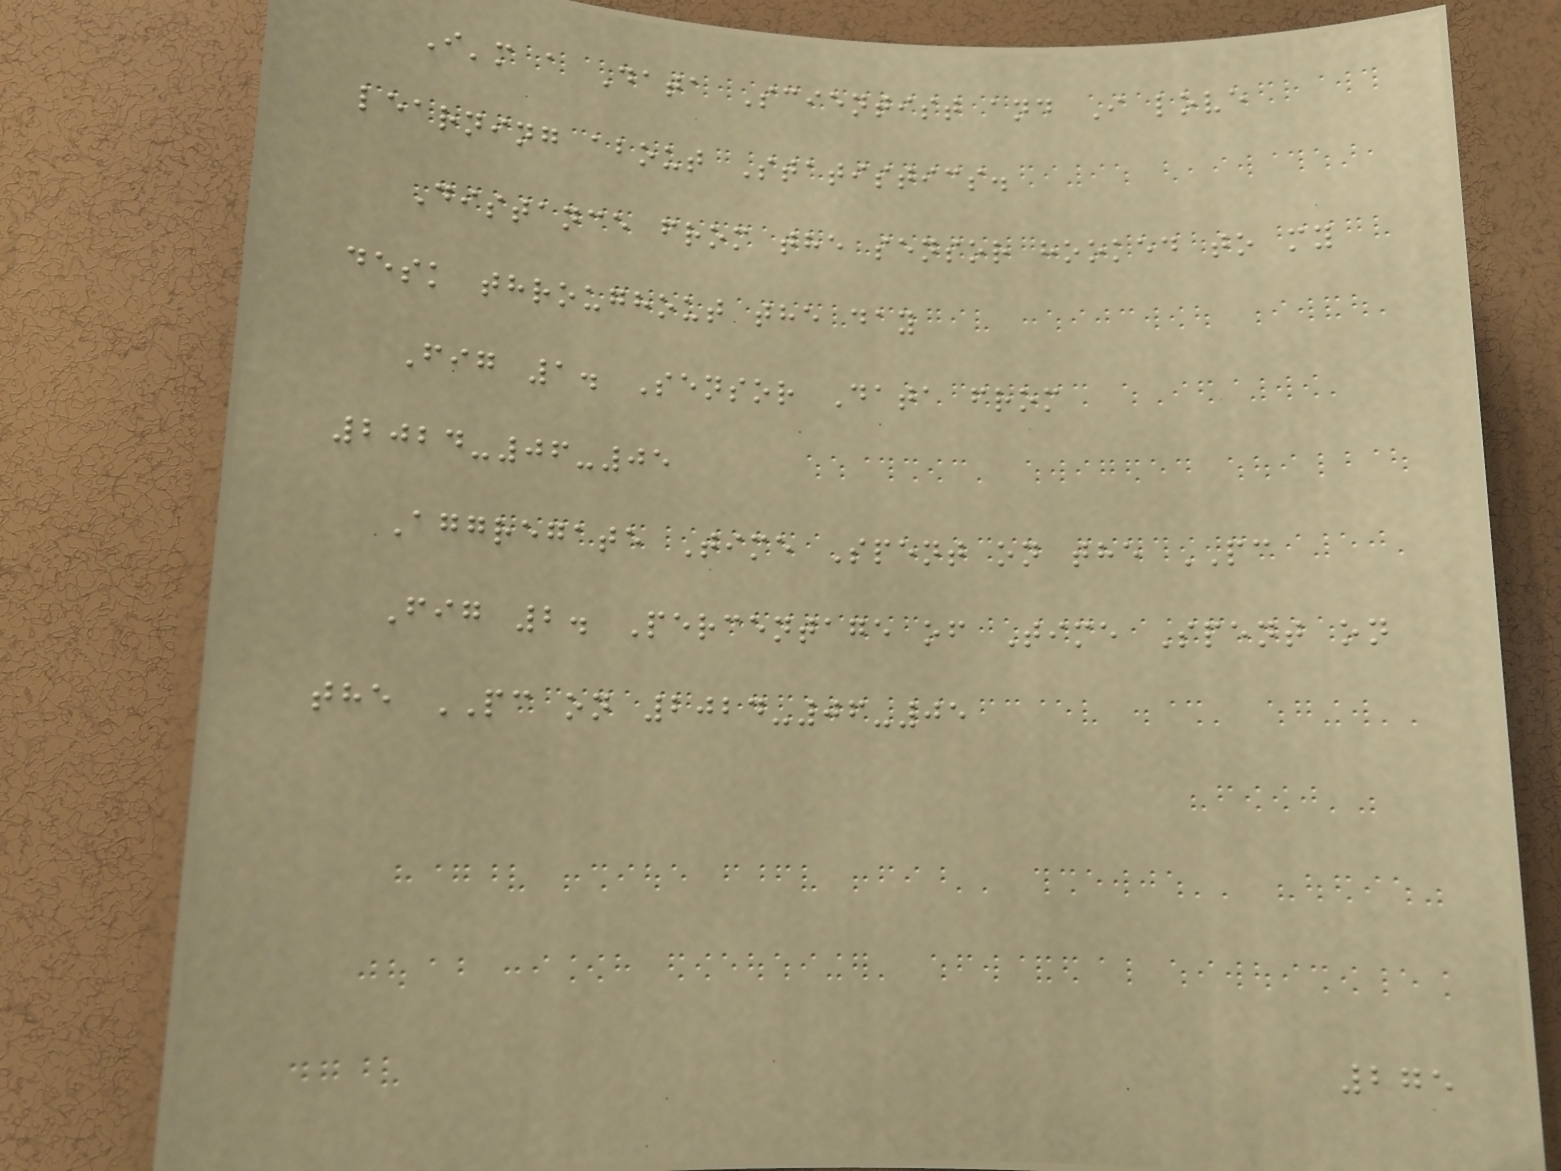I'm a Data Scientist and I love
learning about Statistics.
Distance from the sensor hooked to my
desk throughout the day
Fig 1. Sensor Data from
2024-06-05
Aggregate Time Spent on the PC
Fig 2. Percentage of Time Spent on
the PC on 2024-06-05
275
